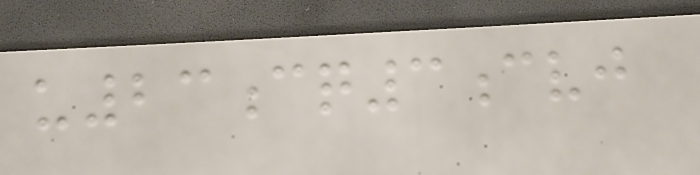u23cq3cvj
